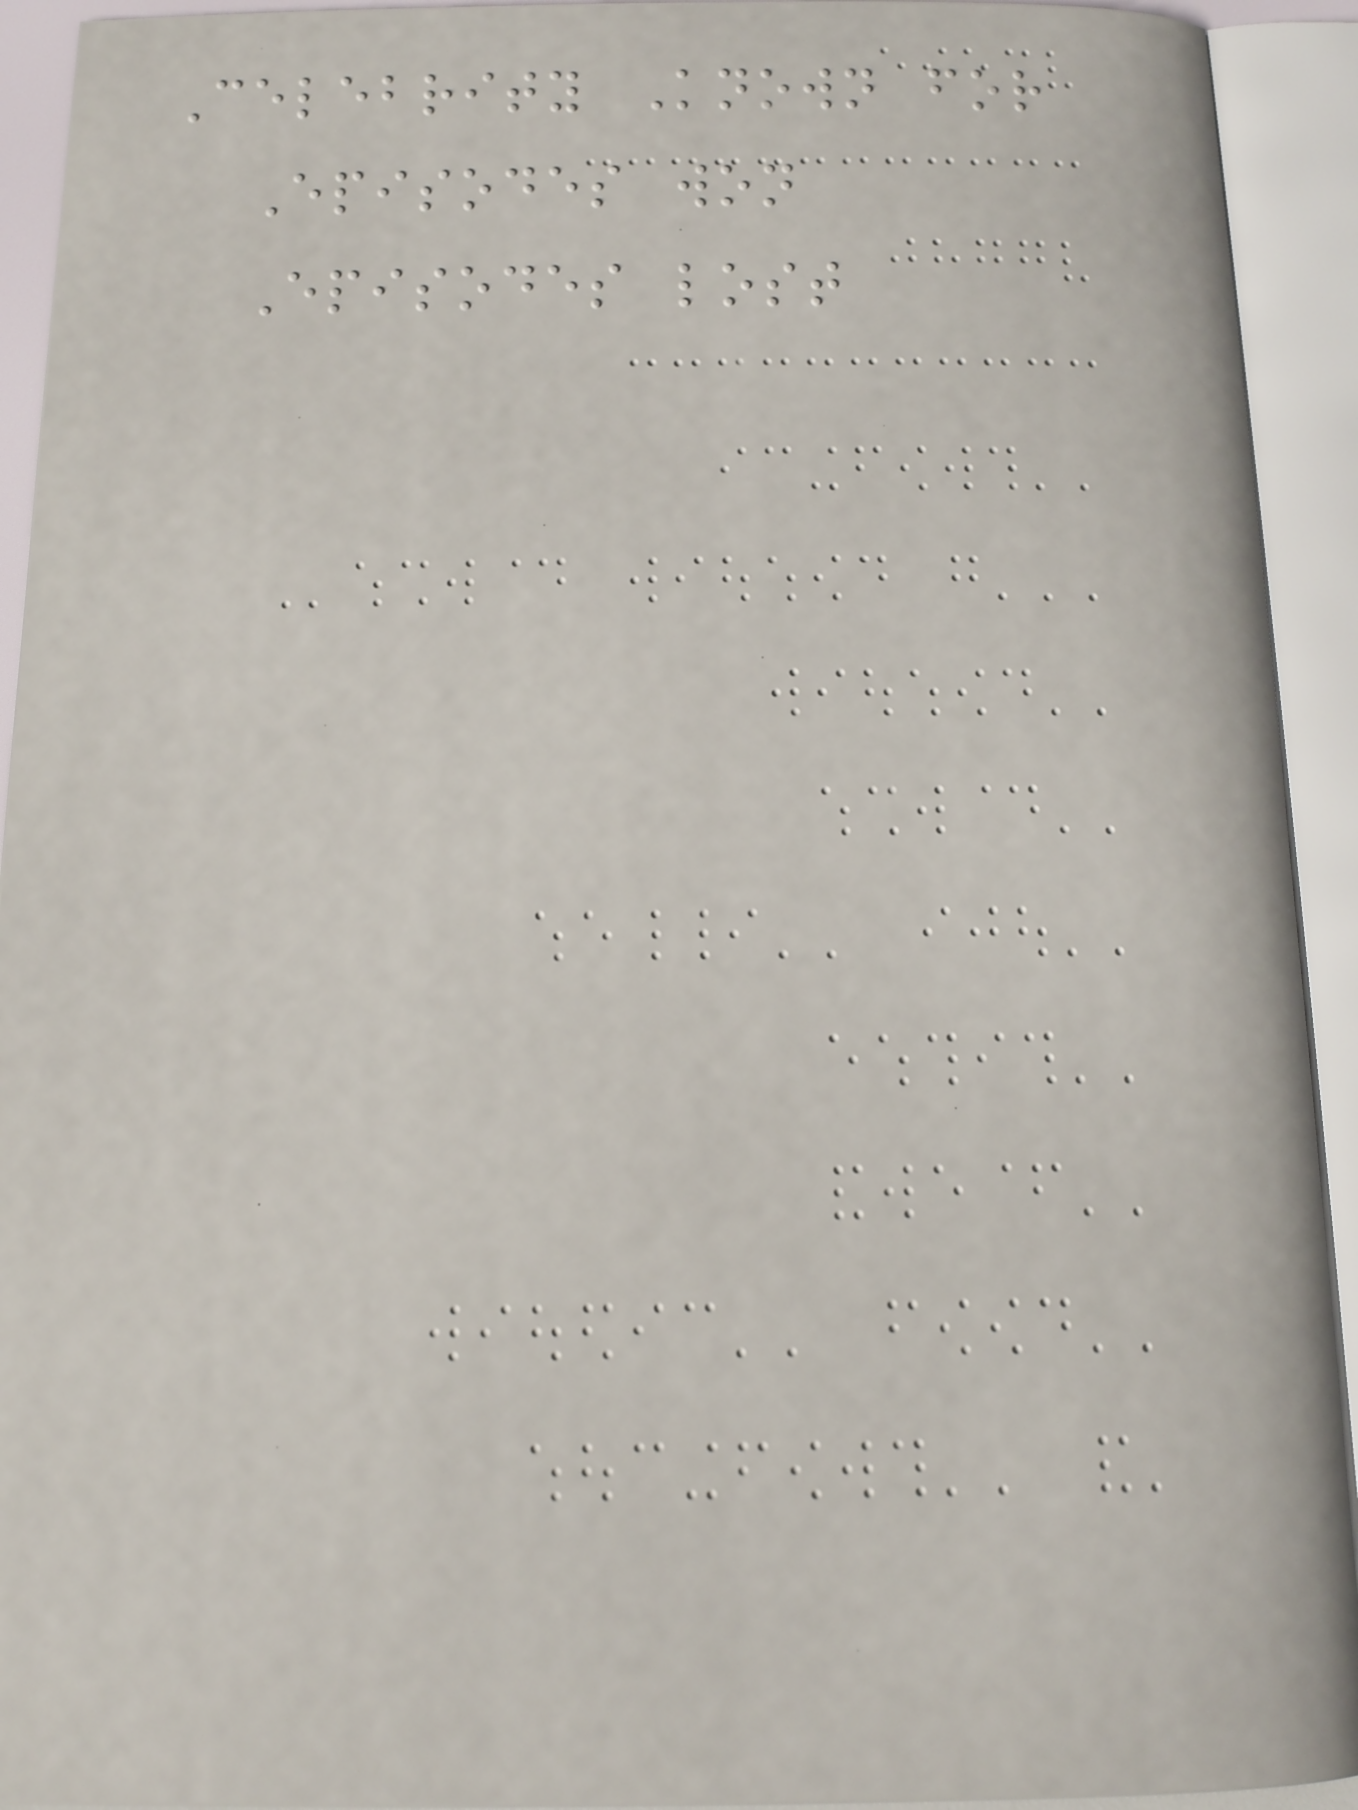Celebrity Known for
Episodes won
Episodes lost
